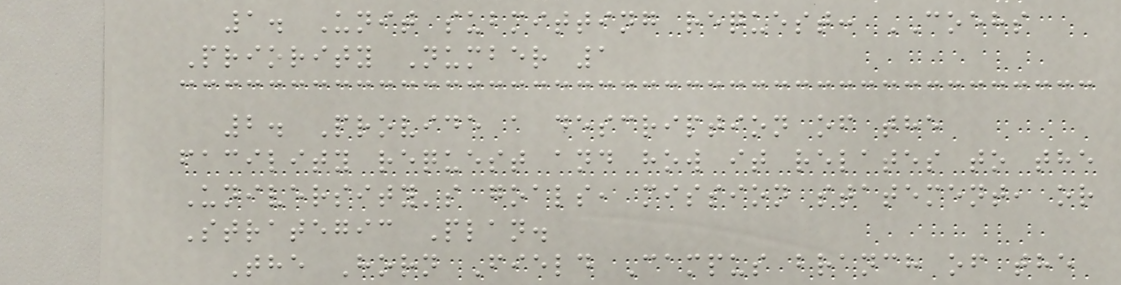1. Unit submitting request: COEHS
Priority Number 1
2. Provide a description of the
facility request and how it relates to the
University's goals, mission statement, or
Strategic Plan.
The Horn Field Campus branch of the
